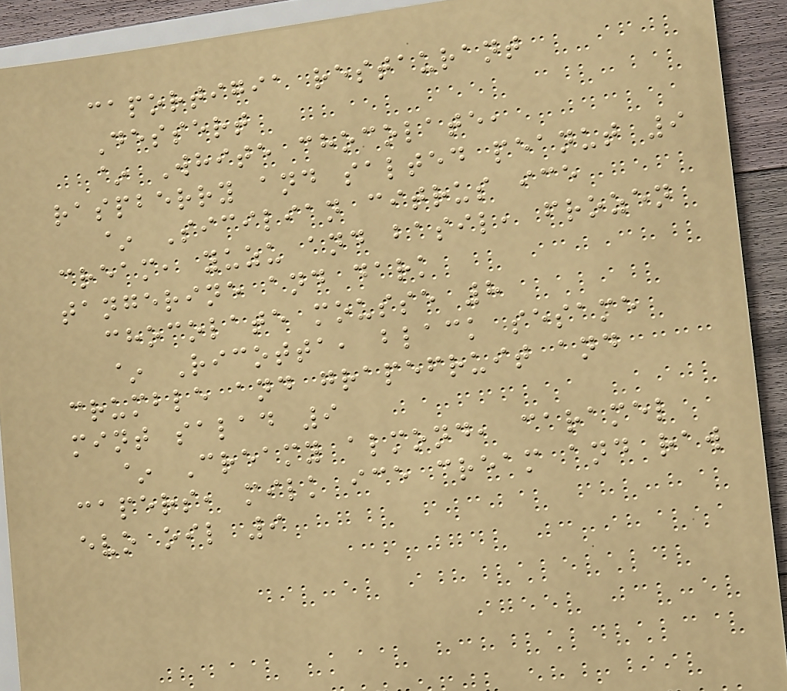caportigia restaurant
Dessert
~ White chocolate,
raspberry and salted peanut 9
~ Sicilian citrus ice
cream, yuzu and basil, frozen
tangerine and dark
chocolate mousse 8
~ Ricotta, black sesame
crumble and grapefruit and
mint salad 9
~ Creamy almond, caramel
capers, milk ice cream and raw
evo oil 9
